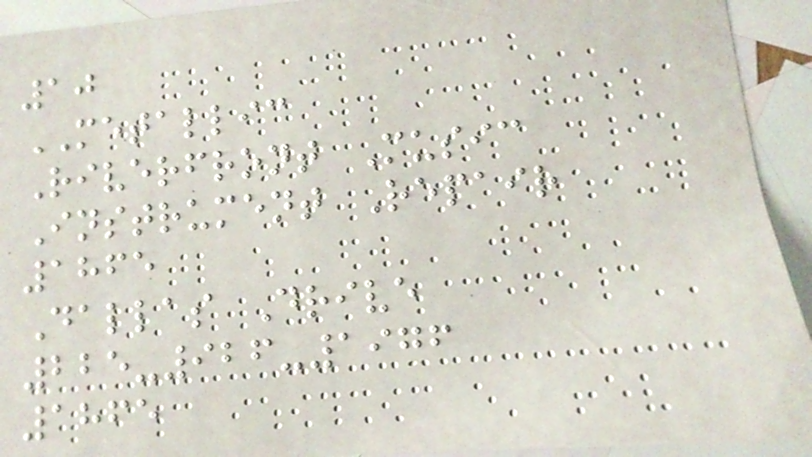10
METALLIC
Riverfront Music
Instrument Repair
1865
Dallas Drive
225-926-1976
1865
